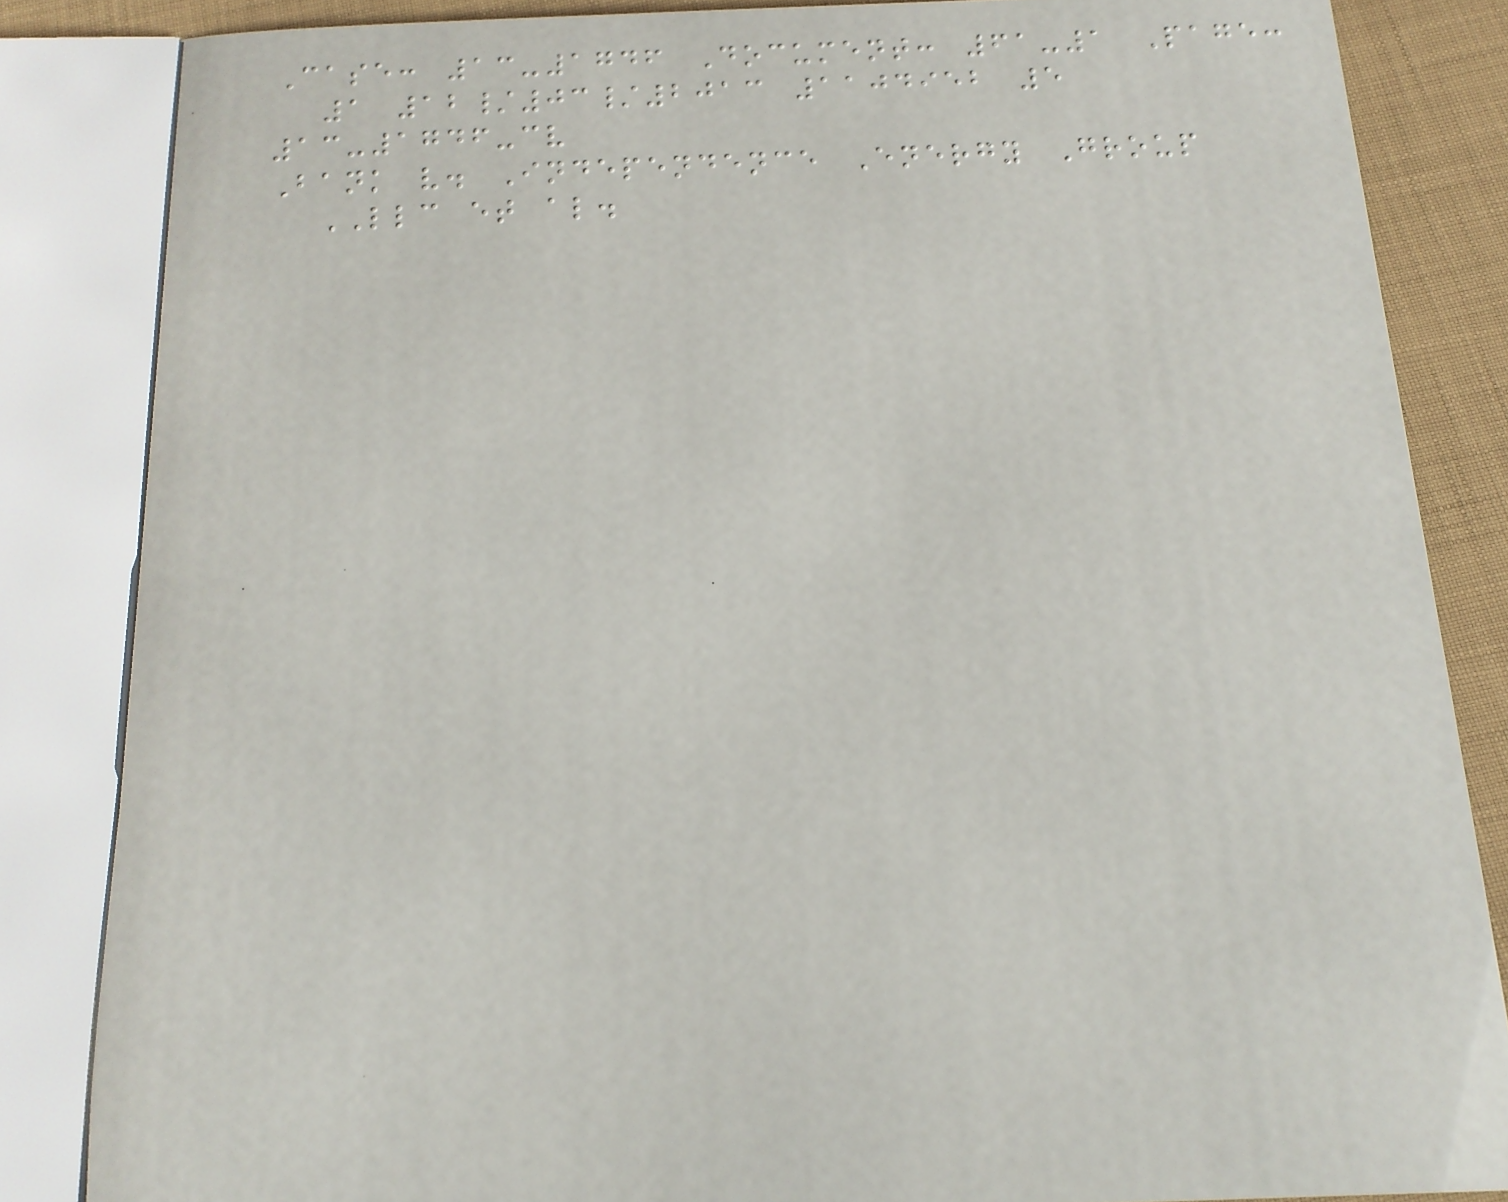Case: 13-1746 Document: 61-1 Page:
1 12/03/2013 1104952 5
13-1746-cv
Bank v. Independence Energy Group
LLC et al.
